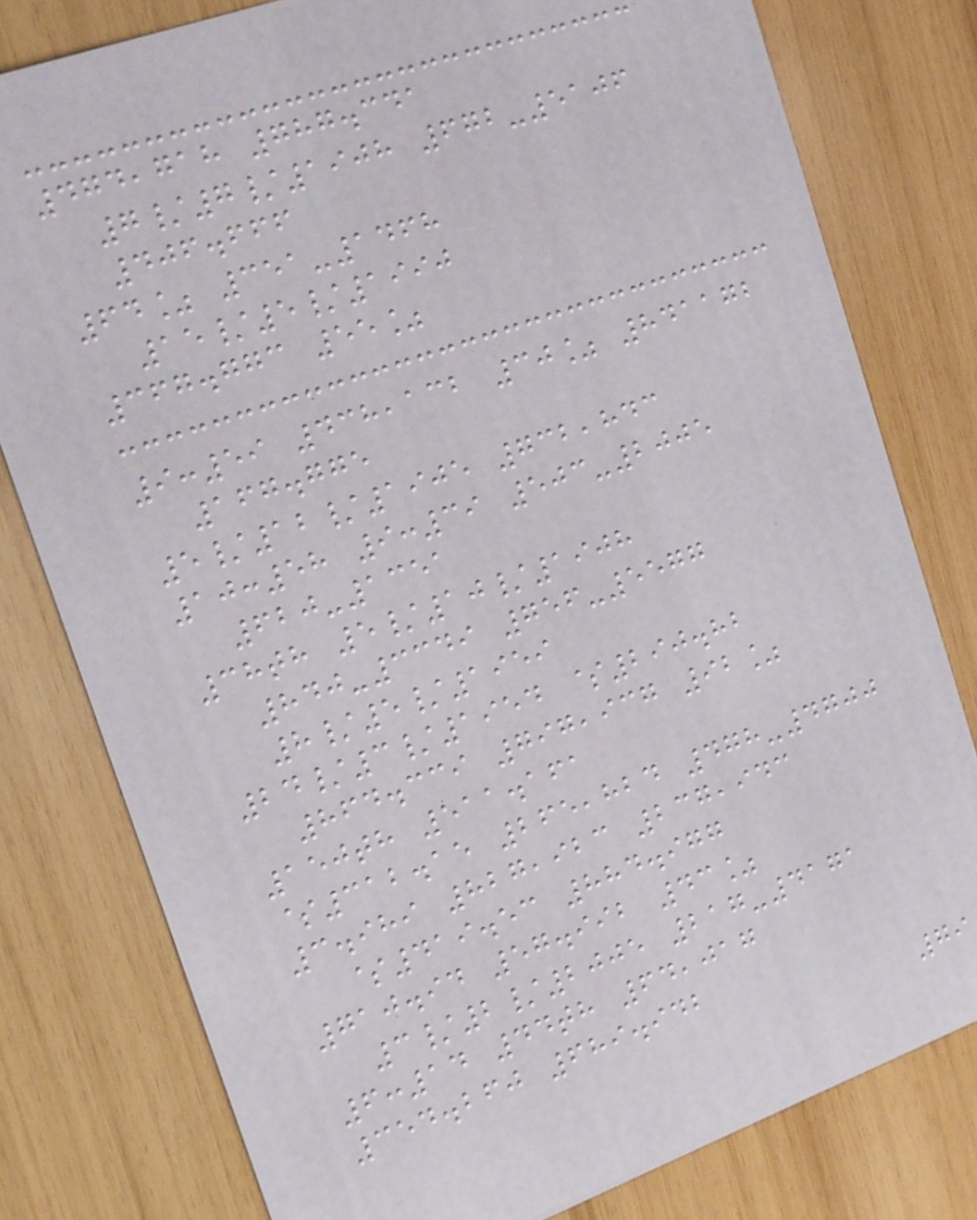474,718 787.341
7/7/1908 672-5106
406.666
64% 351-1468
15/5/1990
367.773 55%
9:59 438,132 30% 841172
167.775
5/12/1905 732,843
10:58 9:39 503-2005
620-1351
38th 5/10/1908
840-3349 756-5577
8/5/1959
24/3/1954 $290.82
864.339 797,937 92%
150th 511.161
$312.15 265,824 478-4700
3.989 827,923 237,943
$419.53 884.977
710.94 57.992 43%
3/2/2005 217-4171
6:14 44th 64,017
354.260 689.942
79
